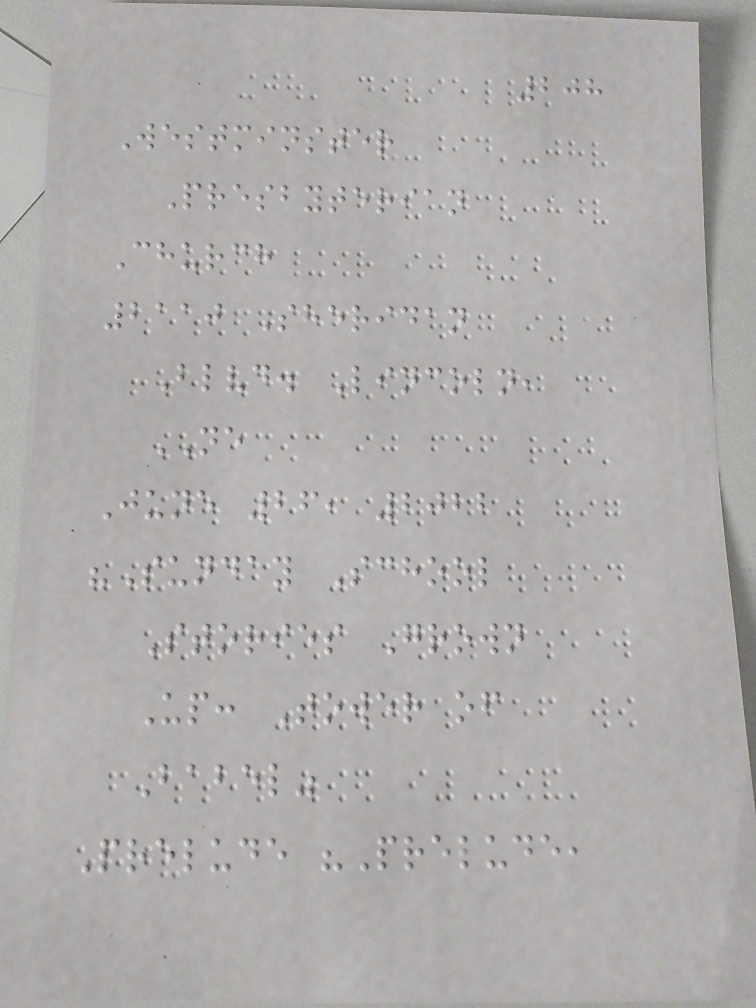208
Westminster
Presbyterian
Church
2110 Sheridan
Blvd. Lincoln,
NE
June 26, 2022
"Sunday School
Stories Grown
Up: Tower of
Babel"
Prelude "Prelude,
